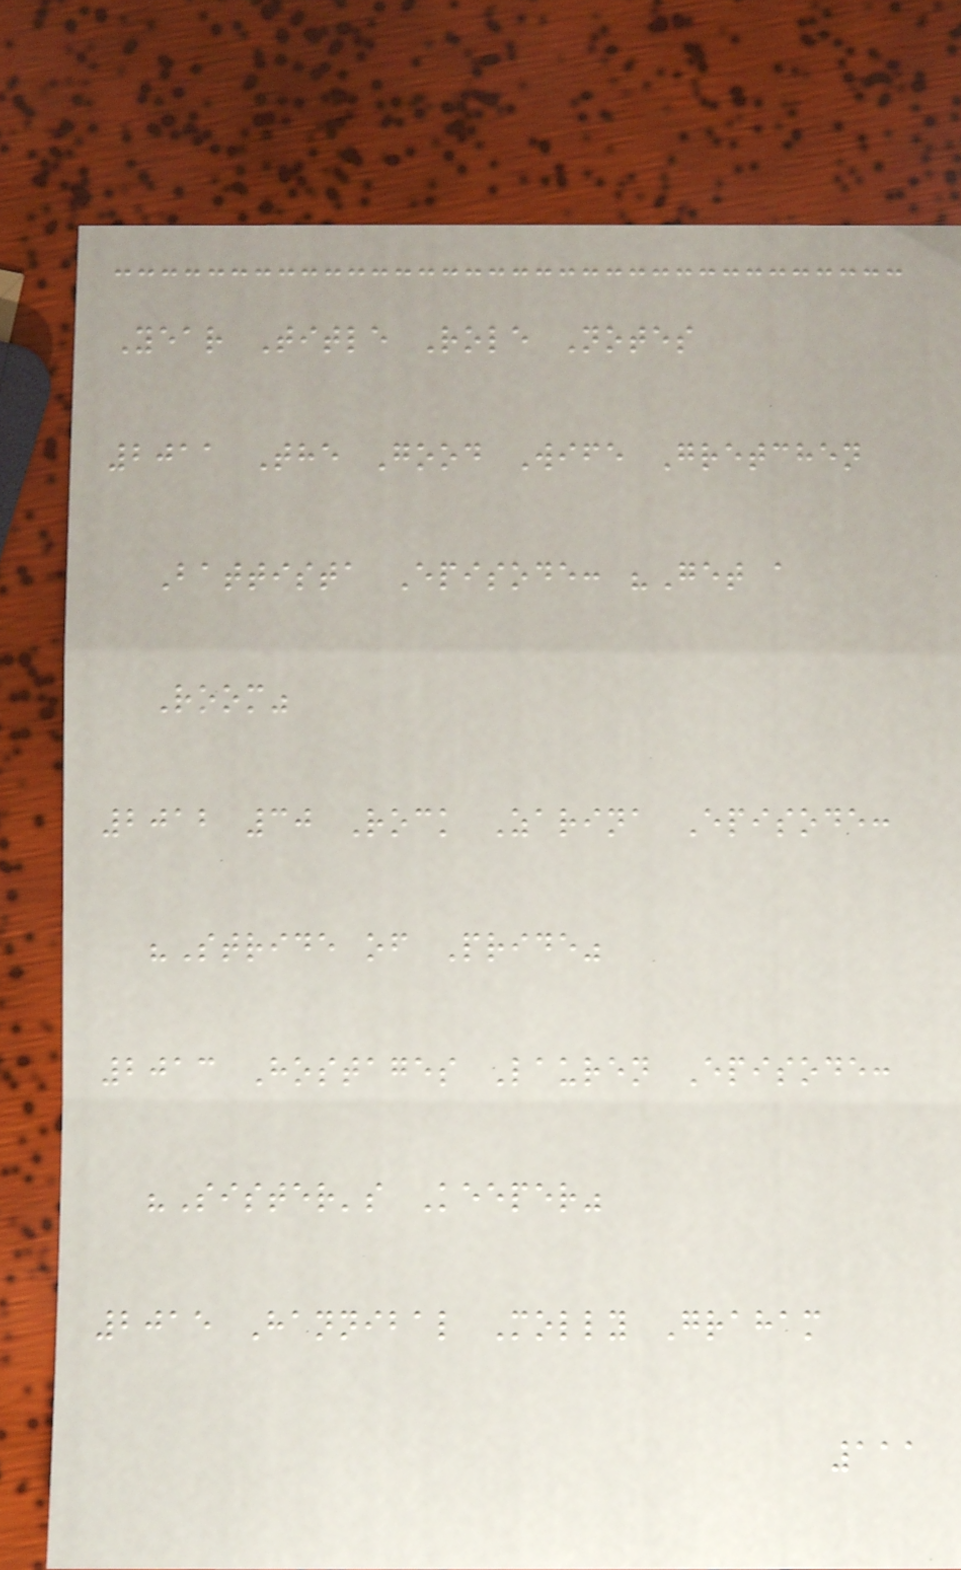Year Title Role Notes
2011 The Good Wife Gretchen
Battista Episode: "Get a
Room"
2012 30 Rock Zarina Episode:
"Stride of Pride"
2013 Hostages Lauren Episode:
"Sister's Keeper"
2015 Hannibal Molly Graham
111
